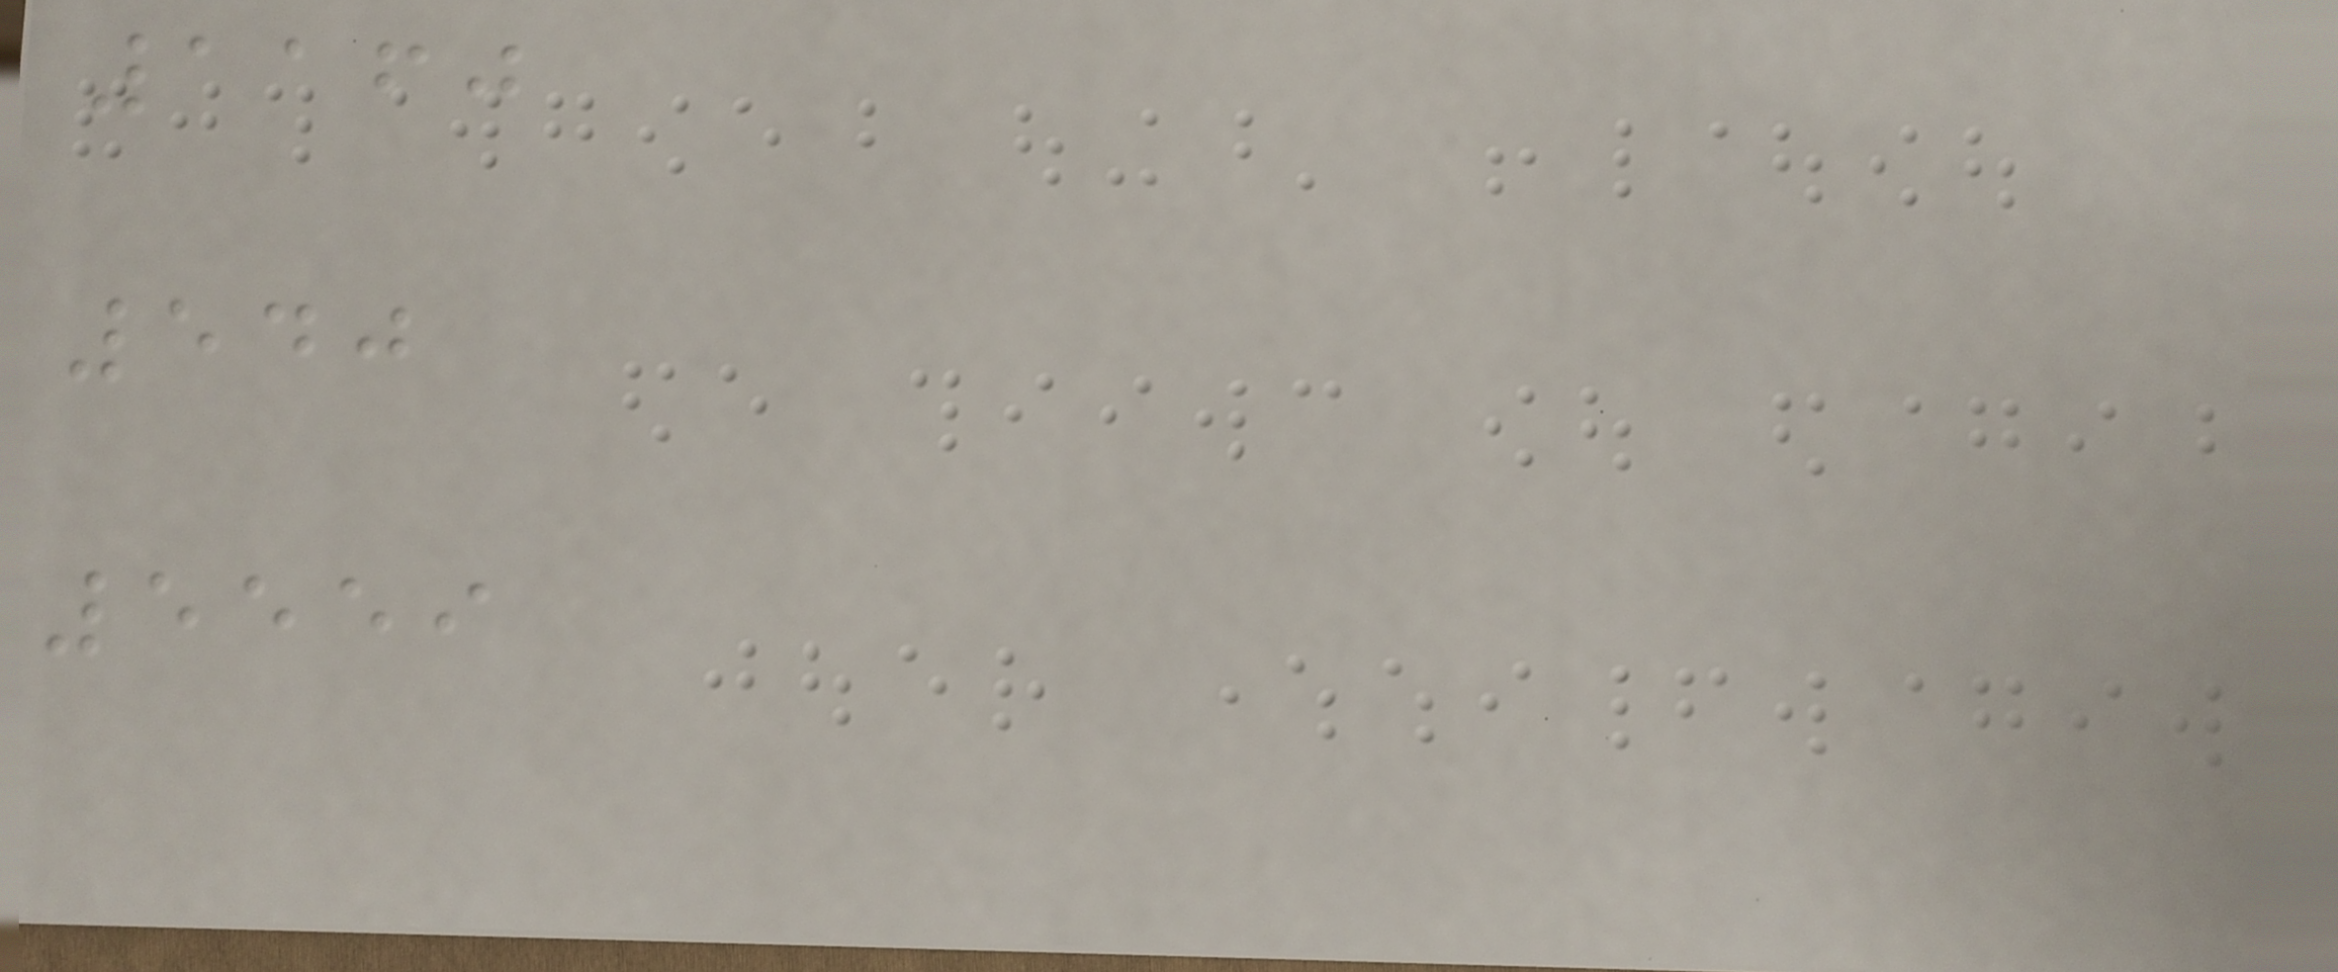1160
540
5559
